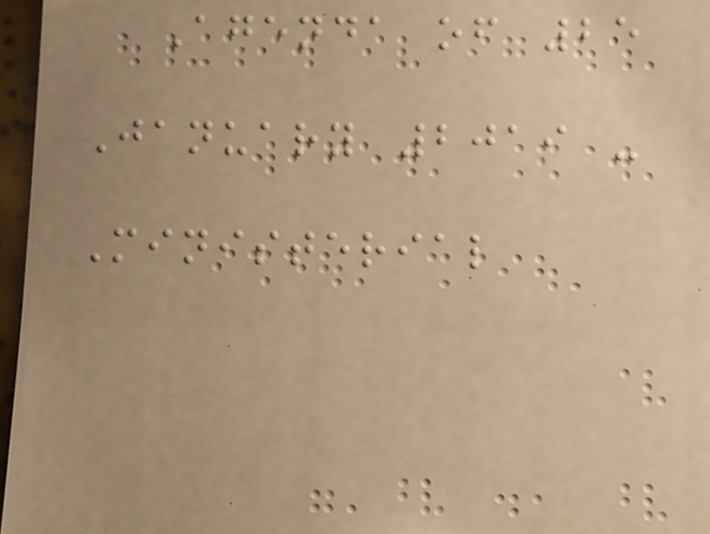Agenda of 25
January 2019 -
Ministerial
